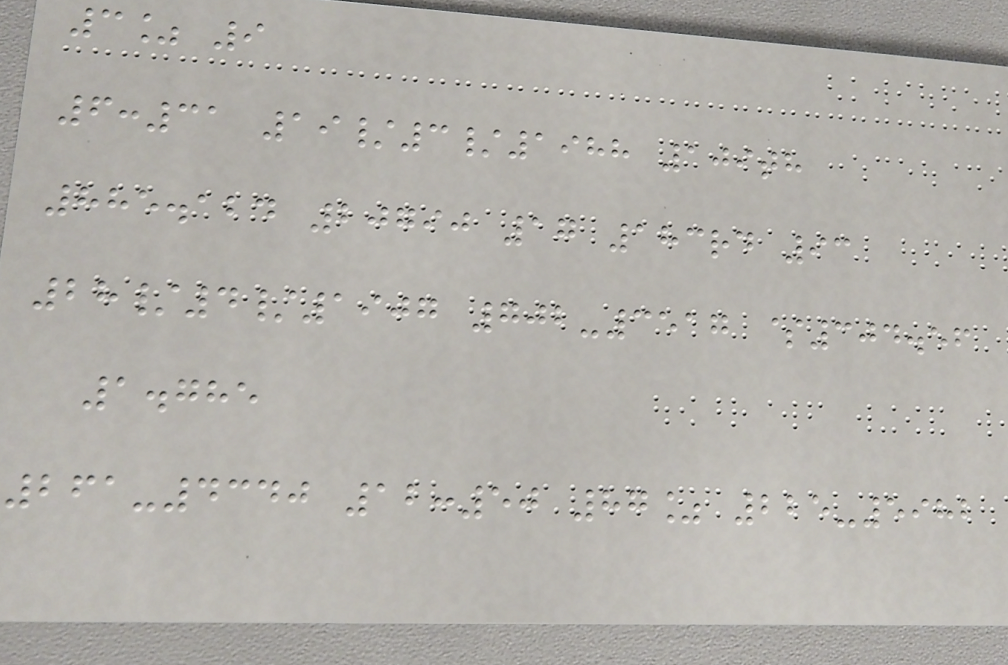3% 9
6:31 19/3/1988 109th
885.124 20790 17 183rd 93
28/4/1907 702-3517 $304.56
1.785
261-4340 12:50 87% 225-5982
